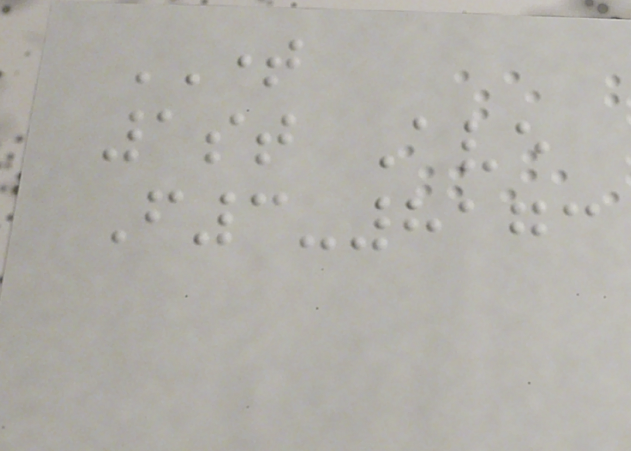TIME
1st Ave
F3-8173
